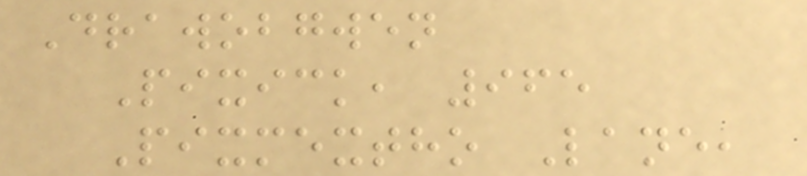Drawobgwen
Pixick, 965
Pixmextho Lane,
